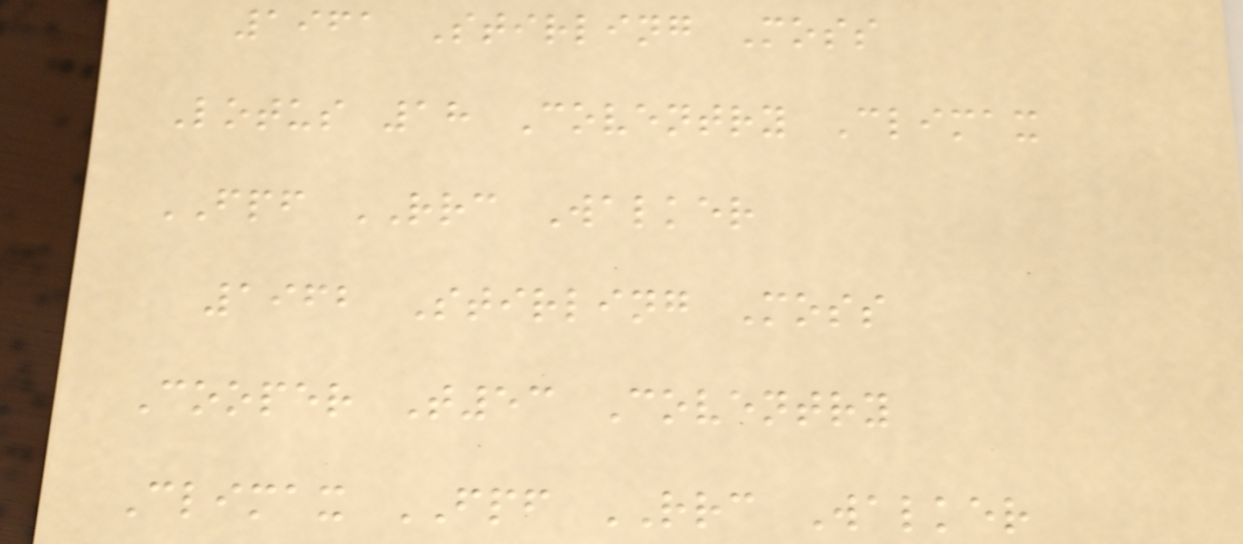1961 Stirling Moss
Lotus 18 Coventry Climax
FPF RRC Walker
1962 Stirling Moss
Cooper T53 Coventry
Climax FPF RRC Walker
